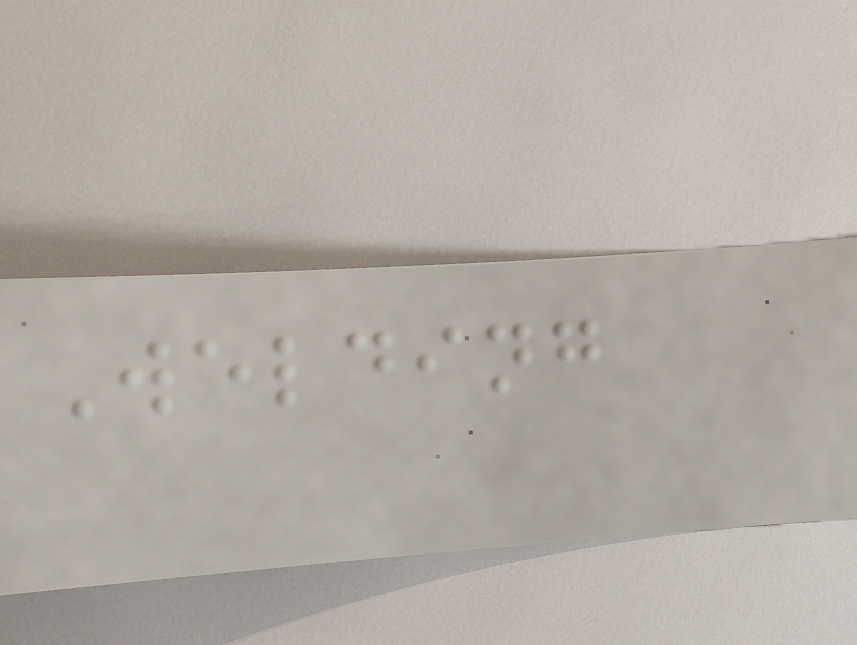Welding
